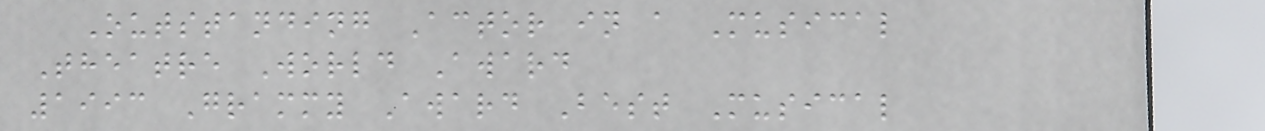Outstanding Actor in a Musical
Theatre World Award
1993 Grammy Award Best Musical
